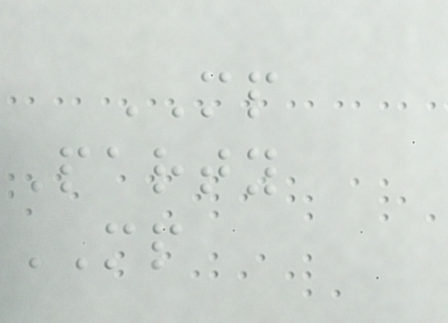MP
Party
MP
